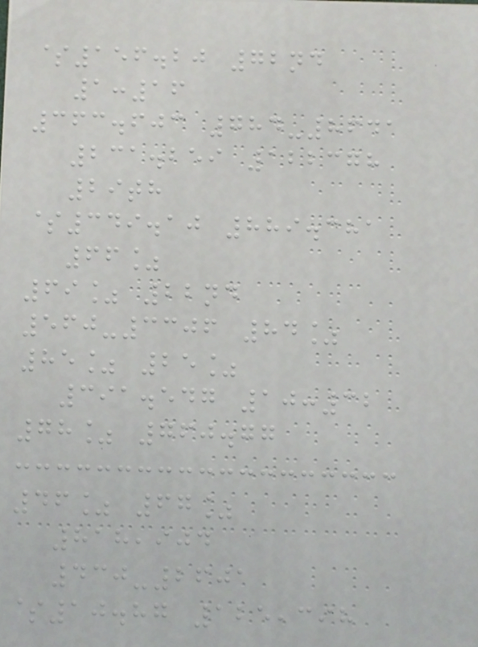$156.20 72nd
1:16
363.603 784-8641
231.259 122378
29th
$349.10 889.381
66%
69% 22nd
560-3306 84%
85% 25%
391.547 10:32
78% 760.77
46% 67%
818,904
430-2601
$10.87 125,398
